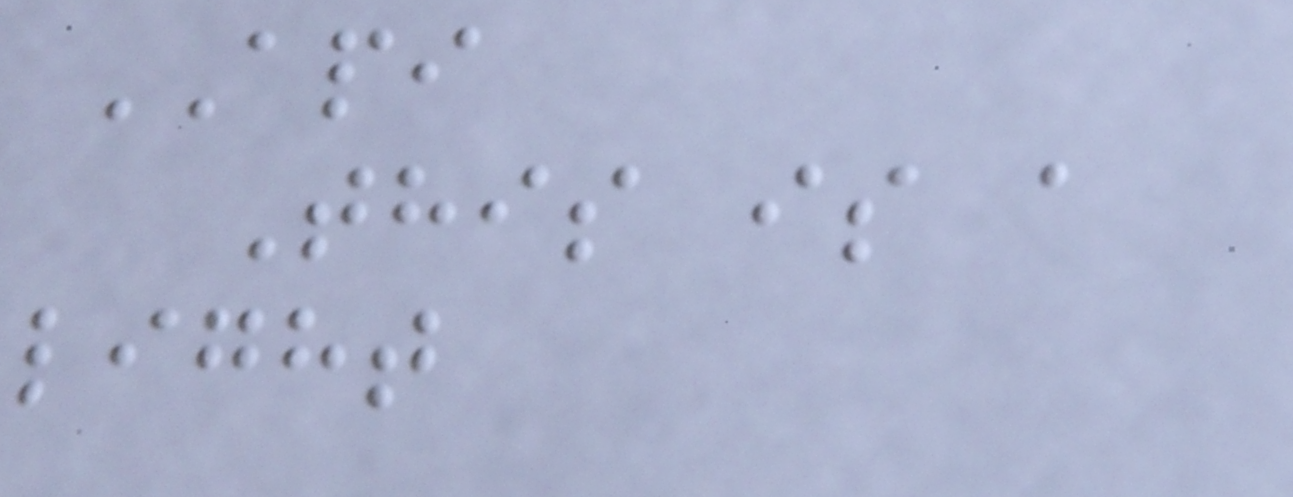API
This is a
light
